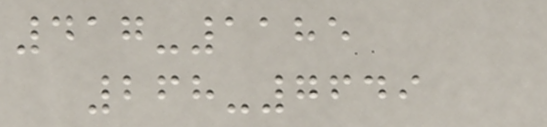417-1185
268-7649
